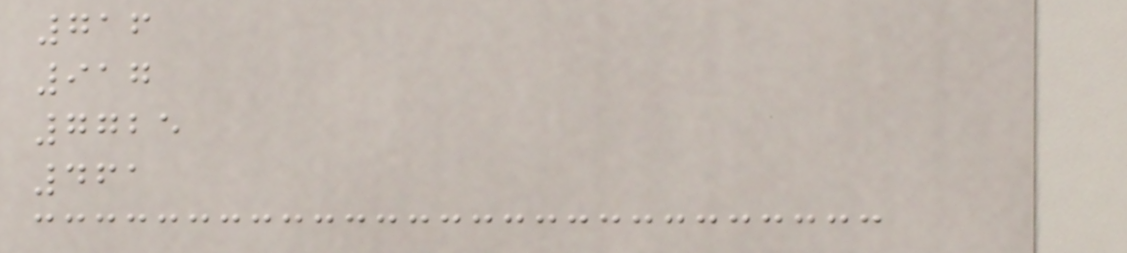716
917
7725
461
